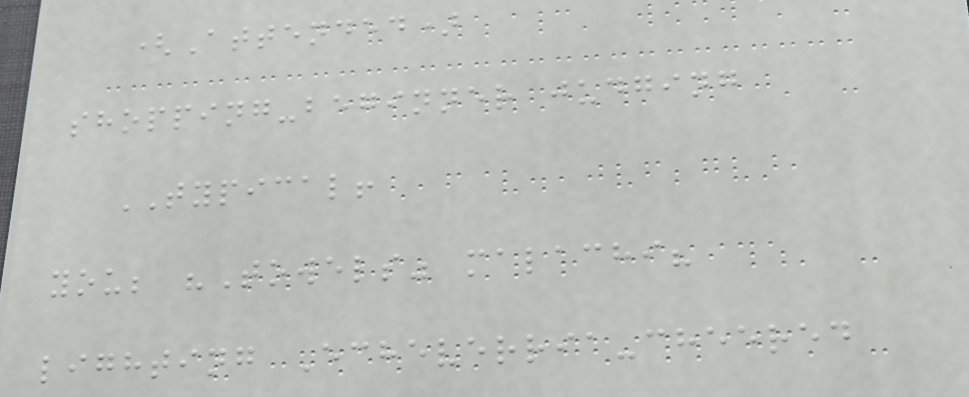(Attended)
shopping-beginner judging
TYPICAL!
you; "Towels" malachi?
lighting Echeverria-cheered
